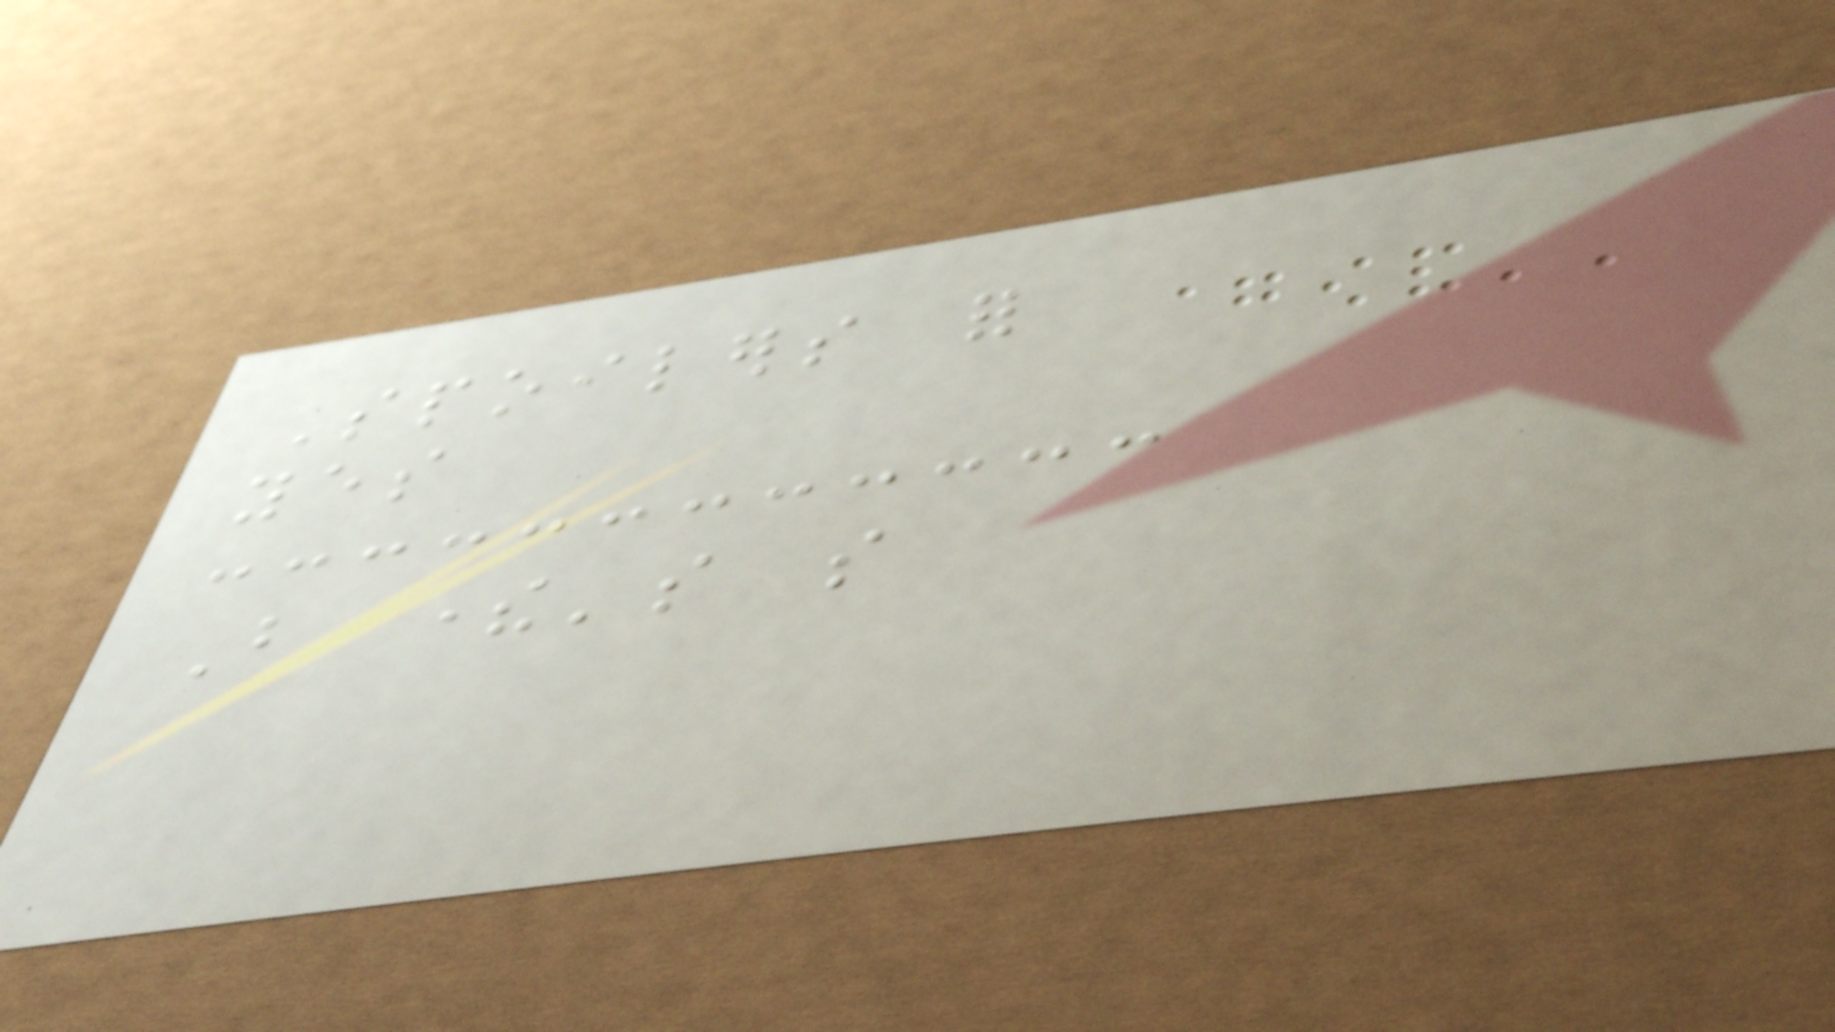Spoilers for
yes
But there's so
